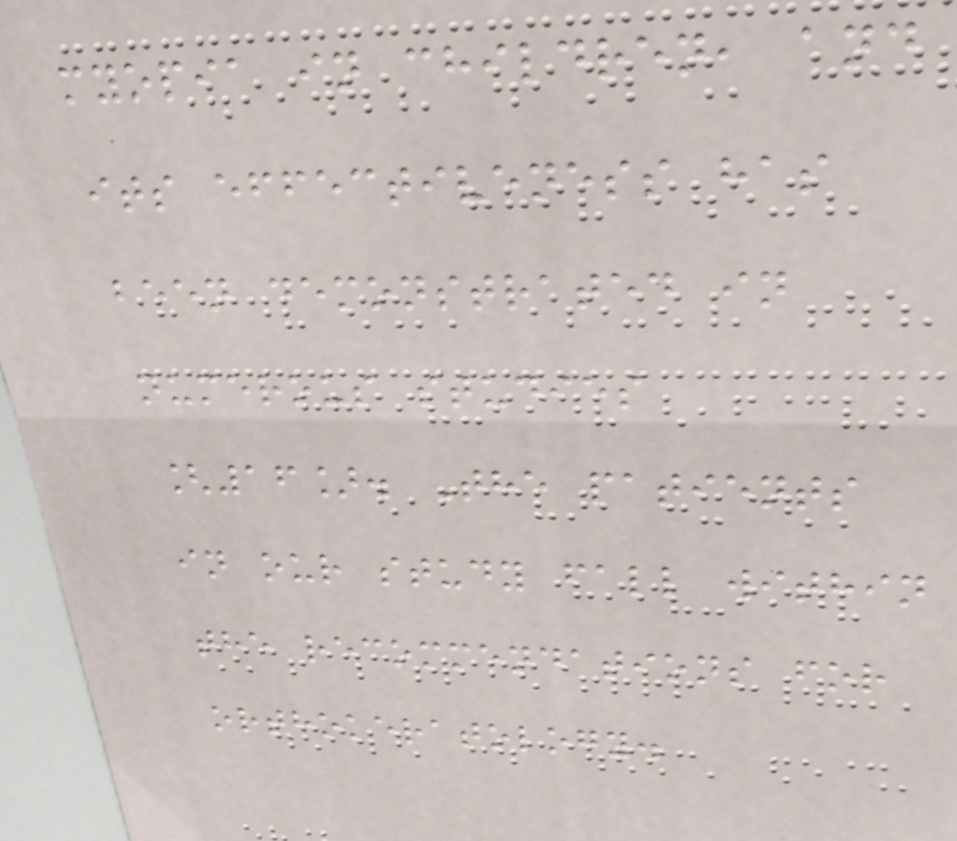myopia in children, and
its effectiveness has
been demonstrated in
numerous studies
[16]. The patients
in our study fall within
the recommendations for
orthokeratology.
